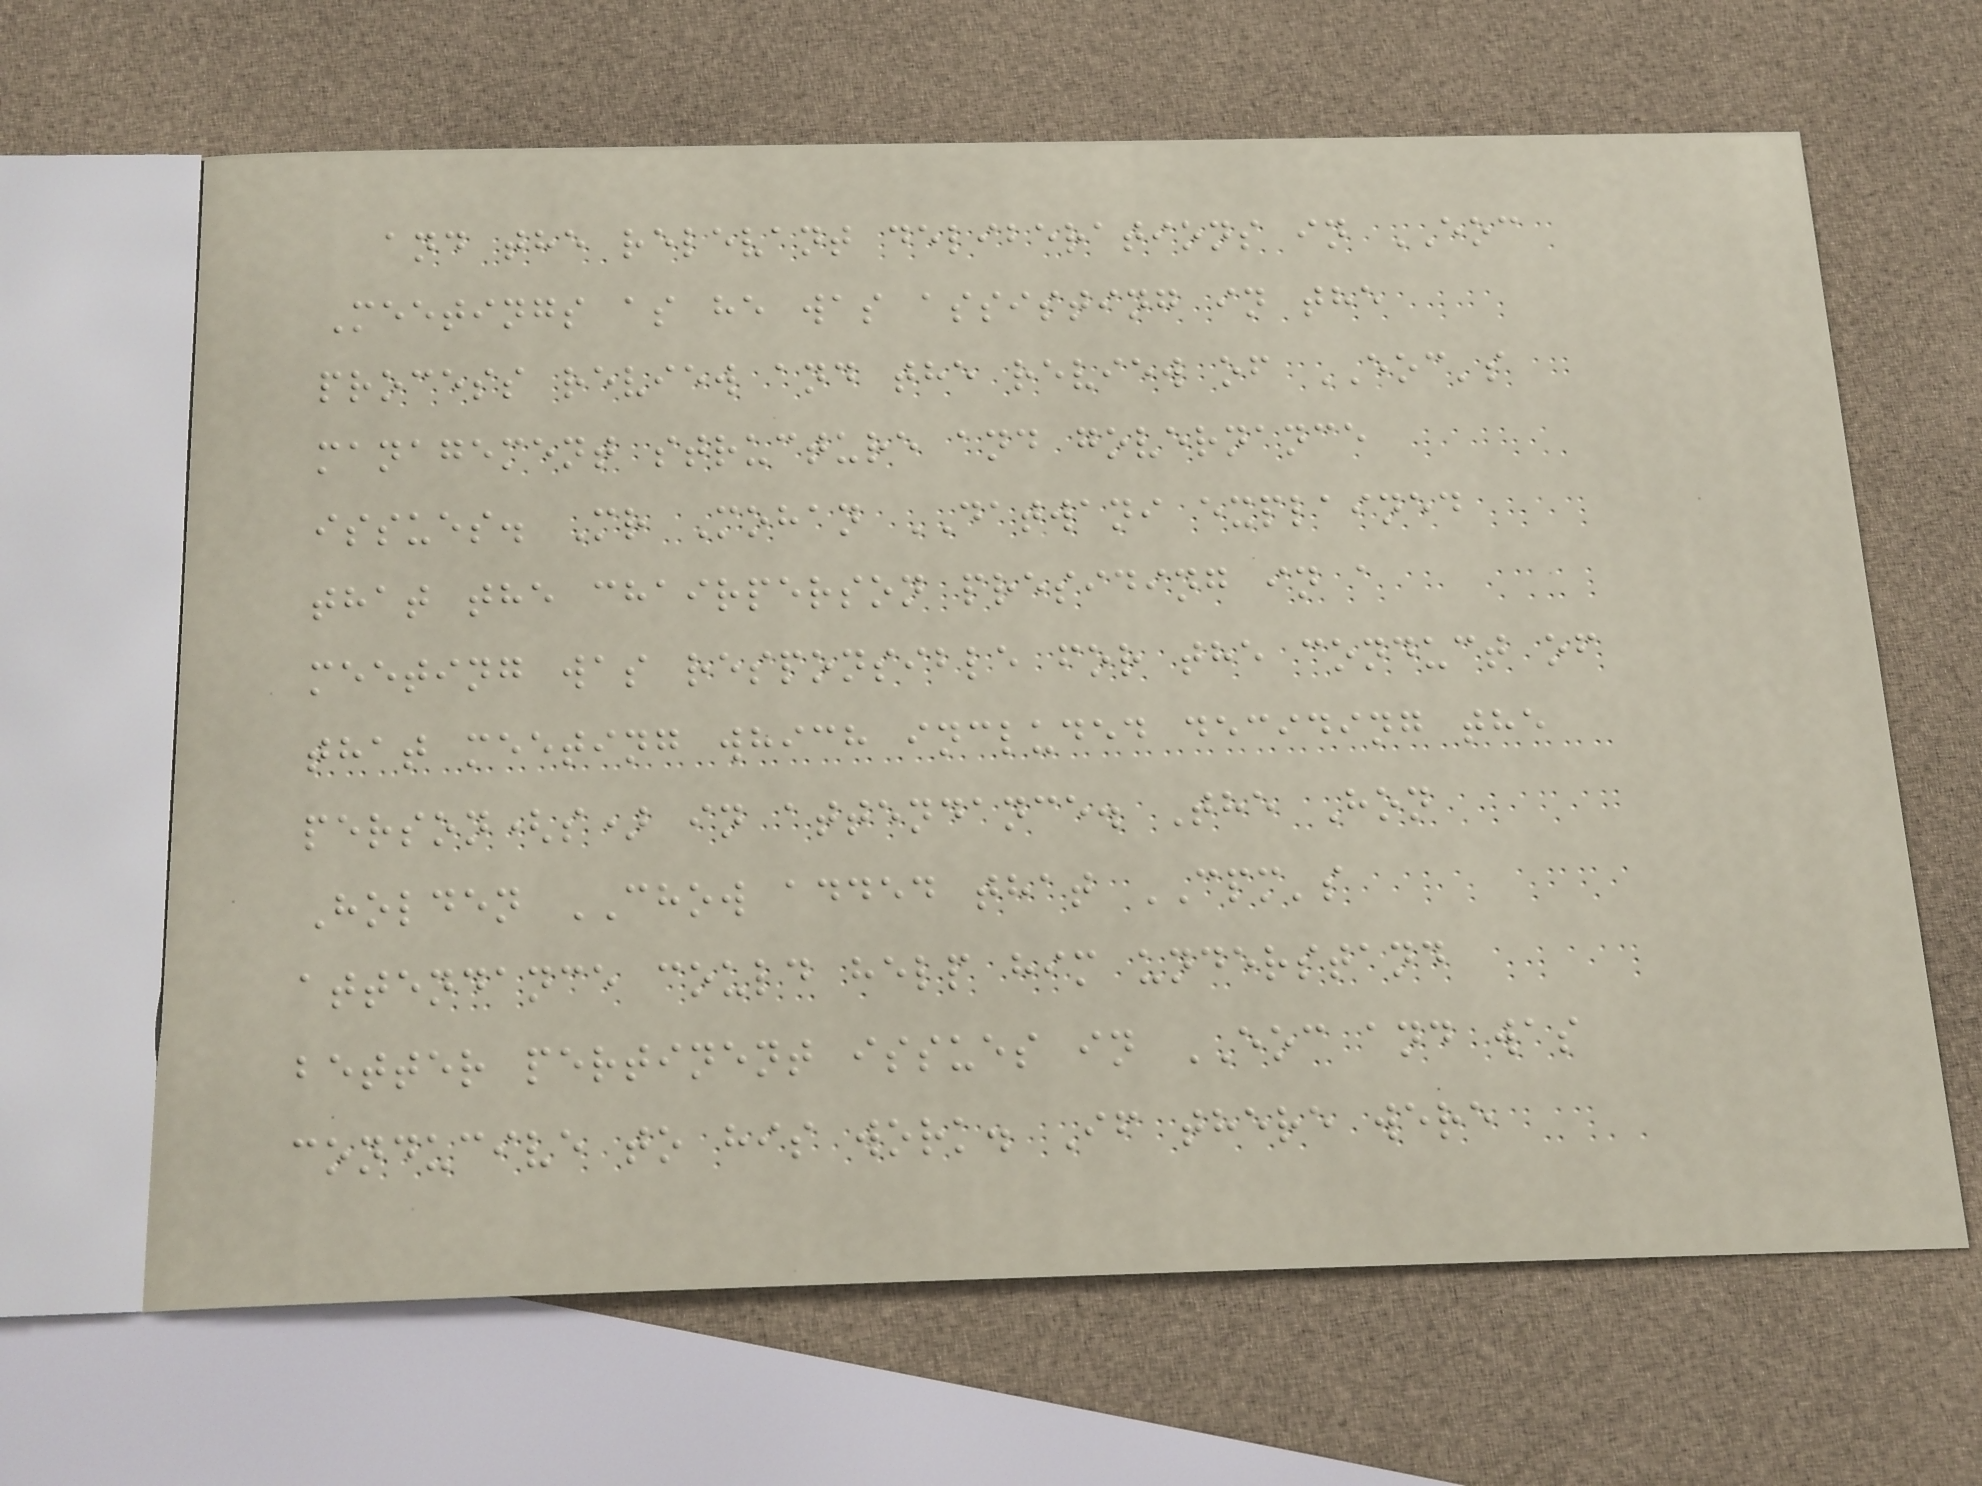and the relevant deliberations in EOC
Meetings as he was assisting in the
process review and the review of EOC's
management structure and governance
issues. Mr Mohan DATWANI explained
that the chairperson presiding in a
meeting was responsible for the conduct of
that meeting which included deciding the
person(s) in attendance. The Hon
Holden CHOW added that CPM's
attendance could help him understand
better pertinent issues in EOC and was
conducive to his work. If there were
